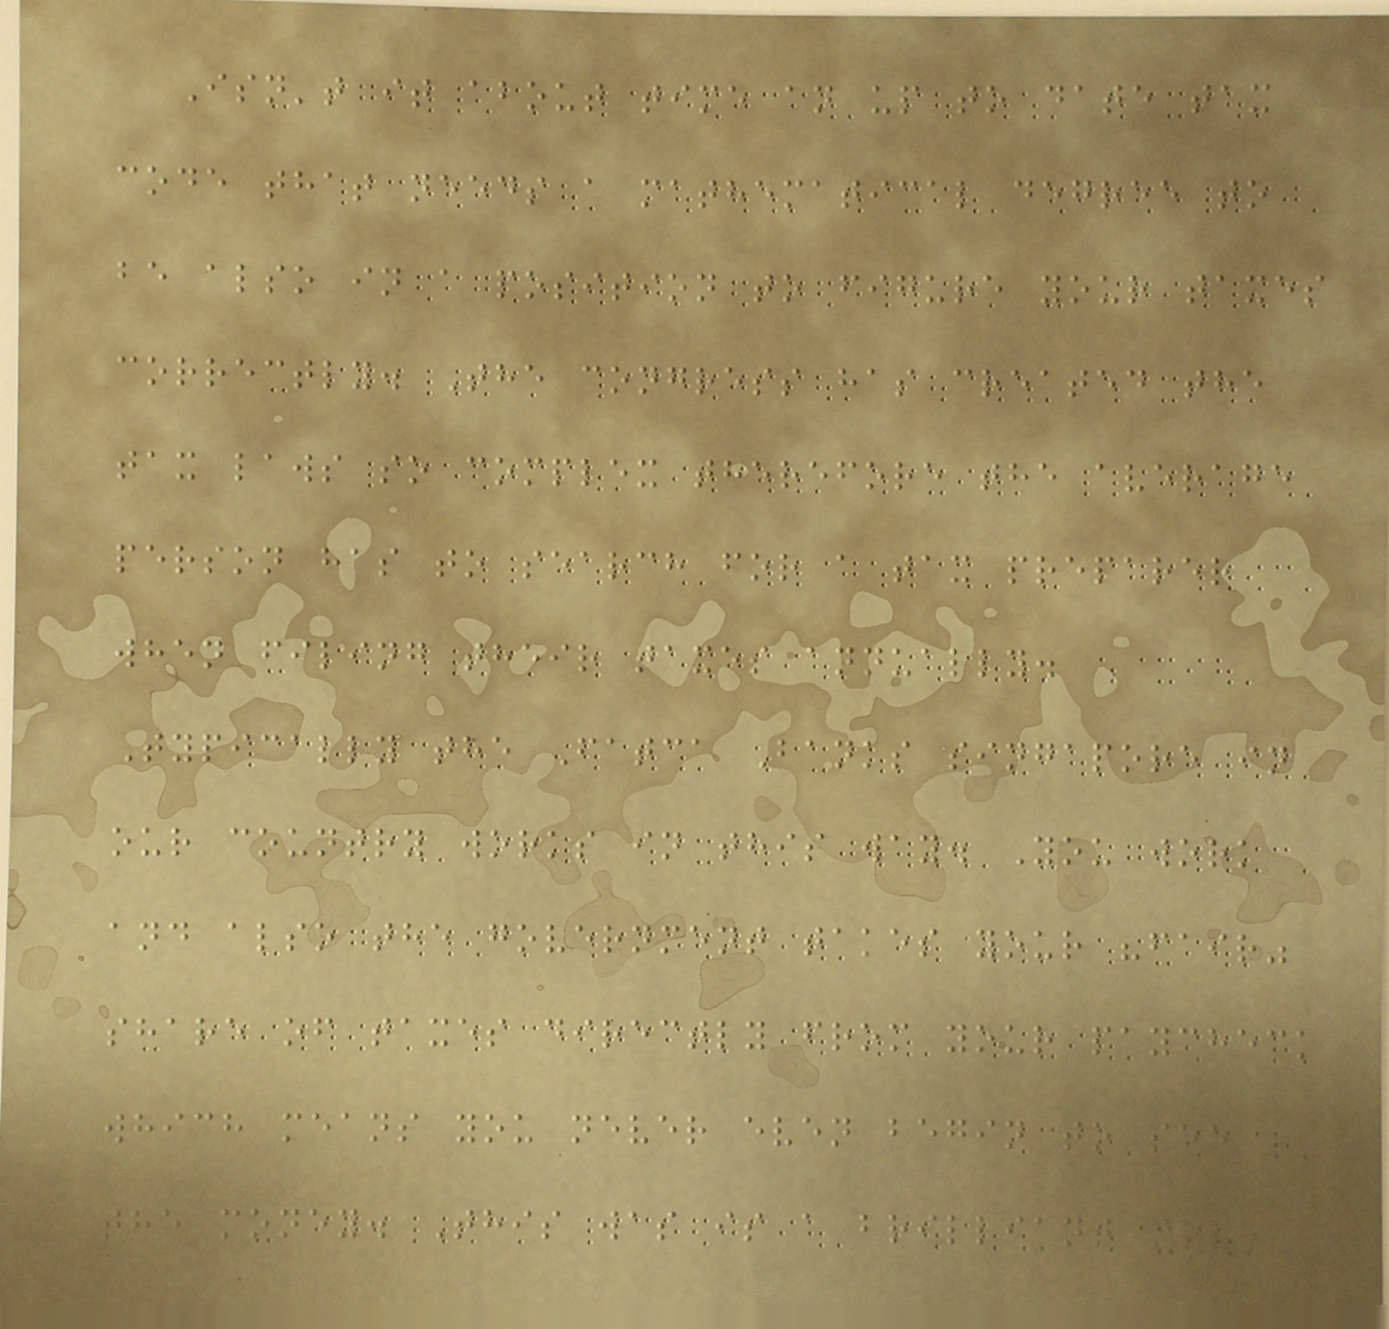Isn't it about time an up to date tax
code that needs a mathematical degree to
be also in a position to figure your taxes
correctly. The congress has created the
tax laws so complex therefore the average
person has to search for a tax preparer
when filing their taxes annually.
Typically the Fatca Banks singapore in
our country works in this way. You work
and also the government takes your "fair"
share of taxes directly from your paycheck
which means you never even begin to see
the money. This was is a brilliant move
